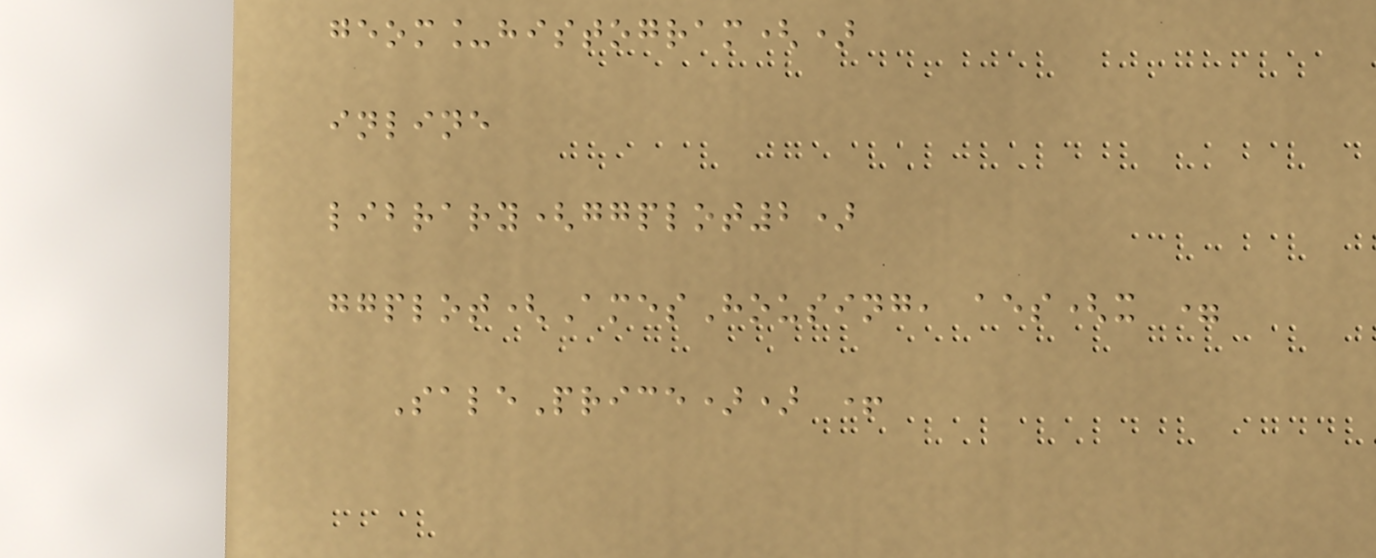geom_histogram()
inline
library(ggplot2)
ggplot(AmesHousing, aes(x =
SalePrice)) +
